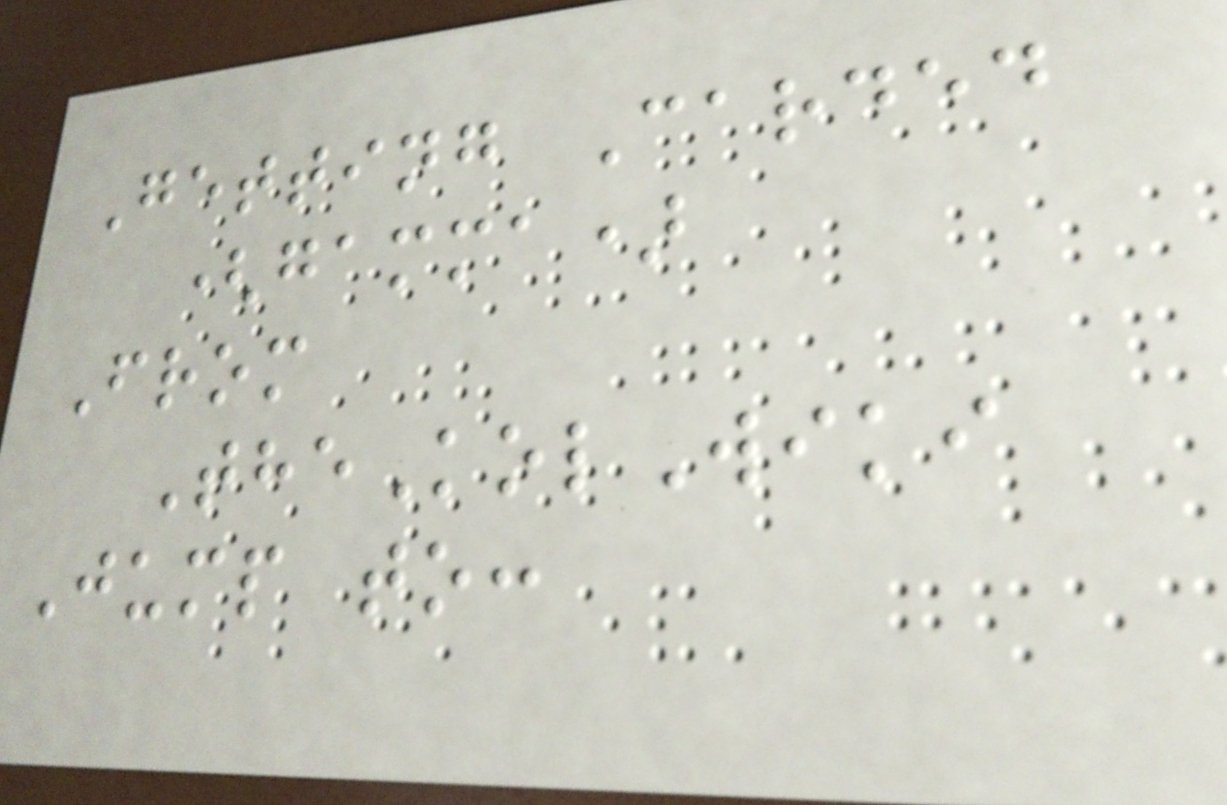Getting Carded
(gamma)
From
TheKolWiki
Jump to:
